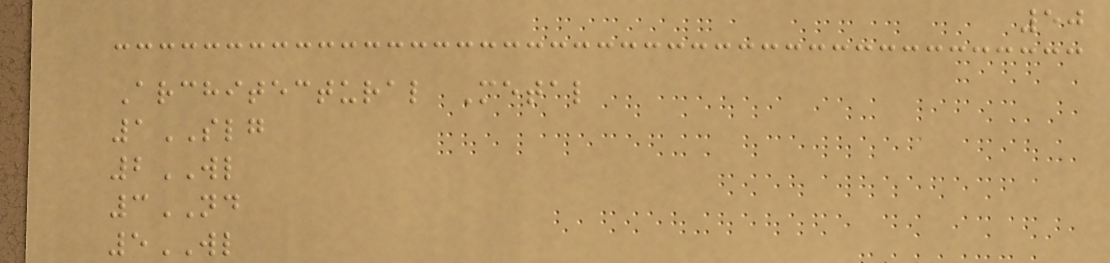50
Architectural Metal
1SLG
2WL
3ND
5WL
